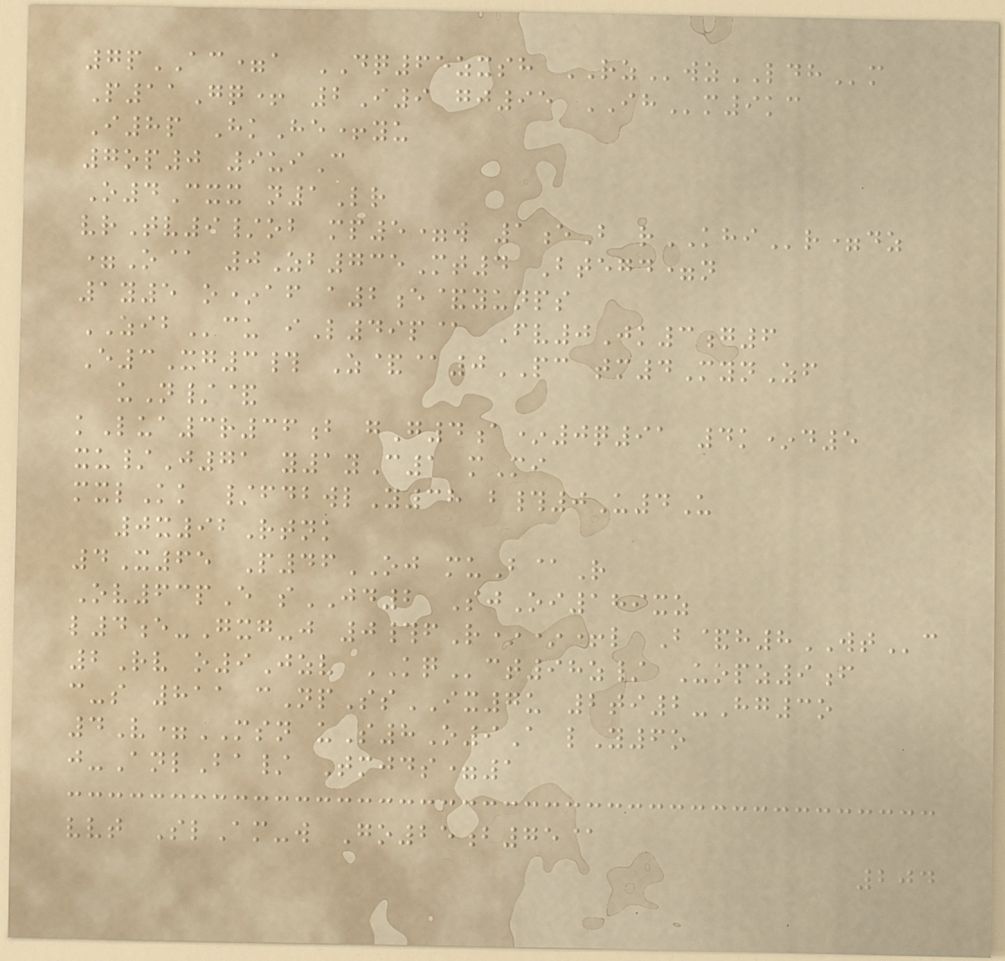7pAC=a DQ65zxsh RZwzLDHm
P11Gq+ 2I9 gj95 IHm9kc
I8p HkHe+yu
7op0 9uiC
O4Cxx n1Lr
vrTv9/ob mp5=w 1eB rKHIr=dz
=O@ 0Zb735Mt4 Btegd=n
1y5 o*af a2e&yunps
ZIBcu iL49p@ Fv0Jk3g6
E3Xg3# Z&@0PC tm4MynZf
uN/&
kLua3r36b gG4a*0q91 4k*d5
xu/J71 y1yC1 mMi
mxlKk /fdbwlY38 b#0U4U
0x92Rtnk
4X65 P46OJ muB@R
Ov63pE sJD2 SjOi189xz
l4e-Gxg-j 0#fR**+l B&h8WTc
2Rv o9Jzv KQct98z/ Uopz9f
c-s 811 cNpSsIX7u 2ti2-Hg3o
4V=MSN uS8O9A lY6o
j-AnlBa/ Tmjds=1
vvt SlAm-w Go25b75@
204
